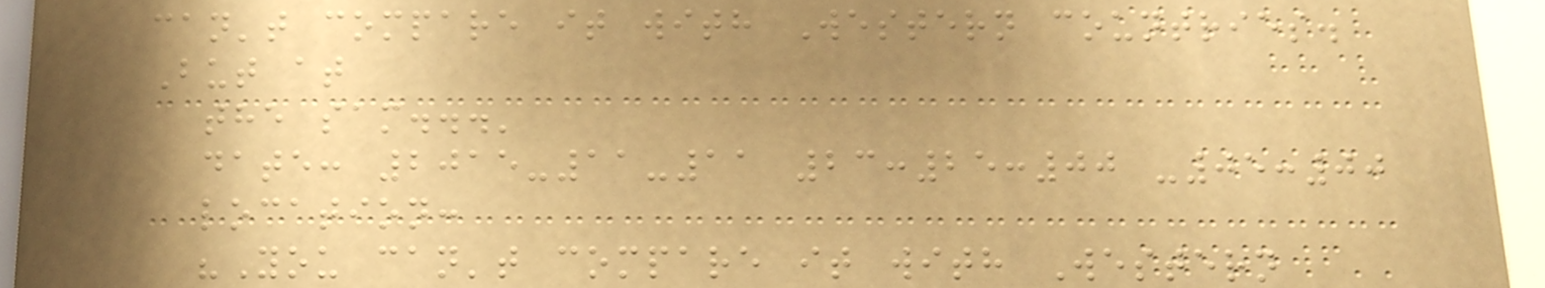can't compare it with Western countries.
But at
the sam...'
date: 2015-11-11 23:25:00 -05:00
location:
"You can't compare it with Western
